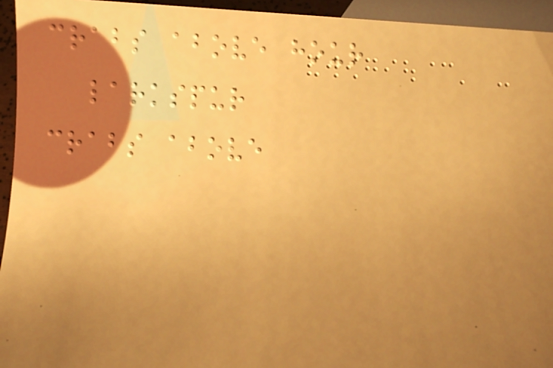crabs above hour
larkspur
crabs above
